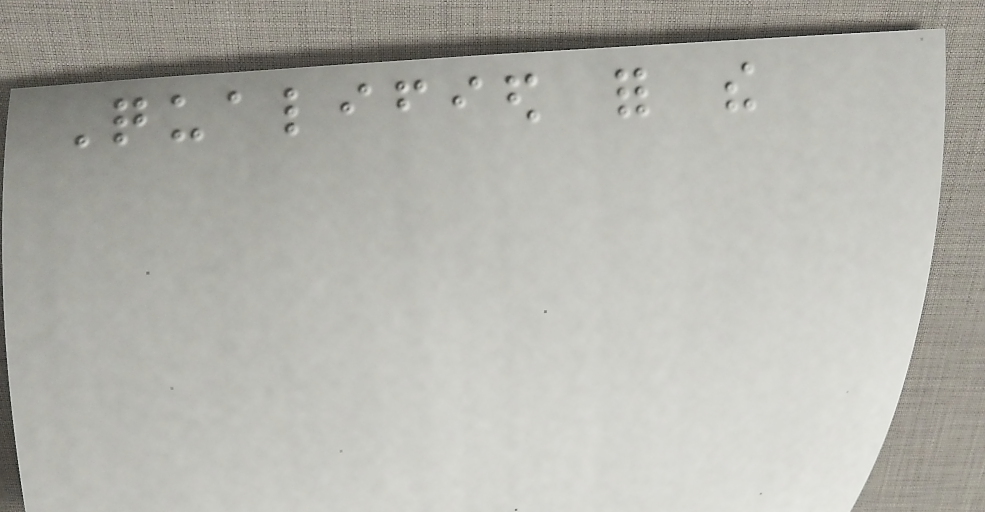Qualified for the
